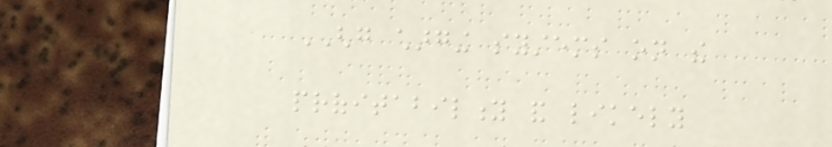GHG charging systems on the
profitability and likely
